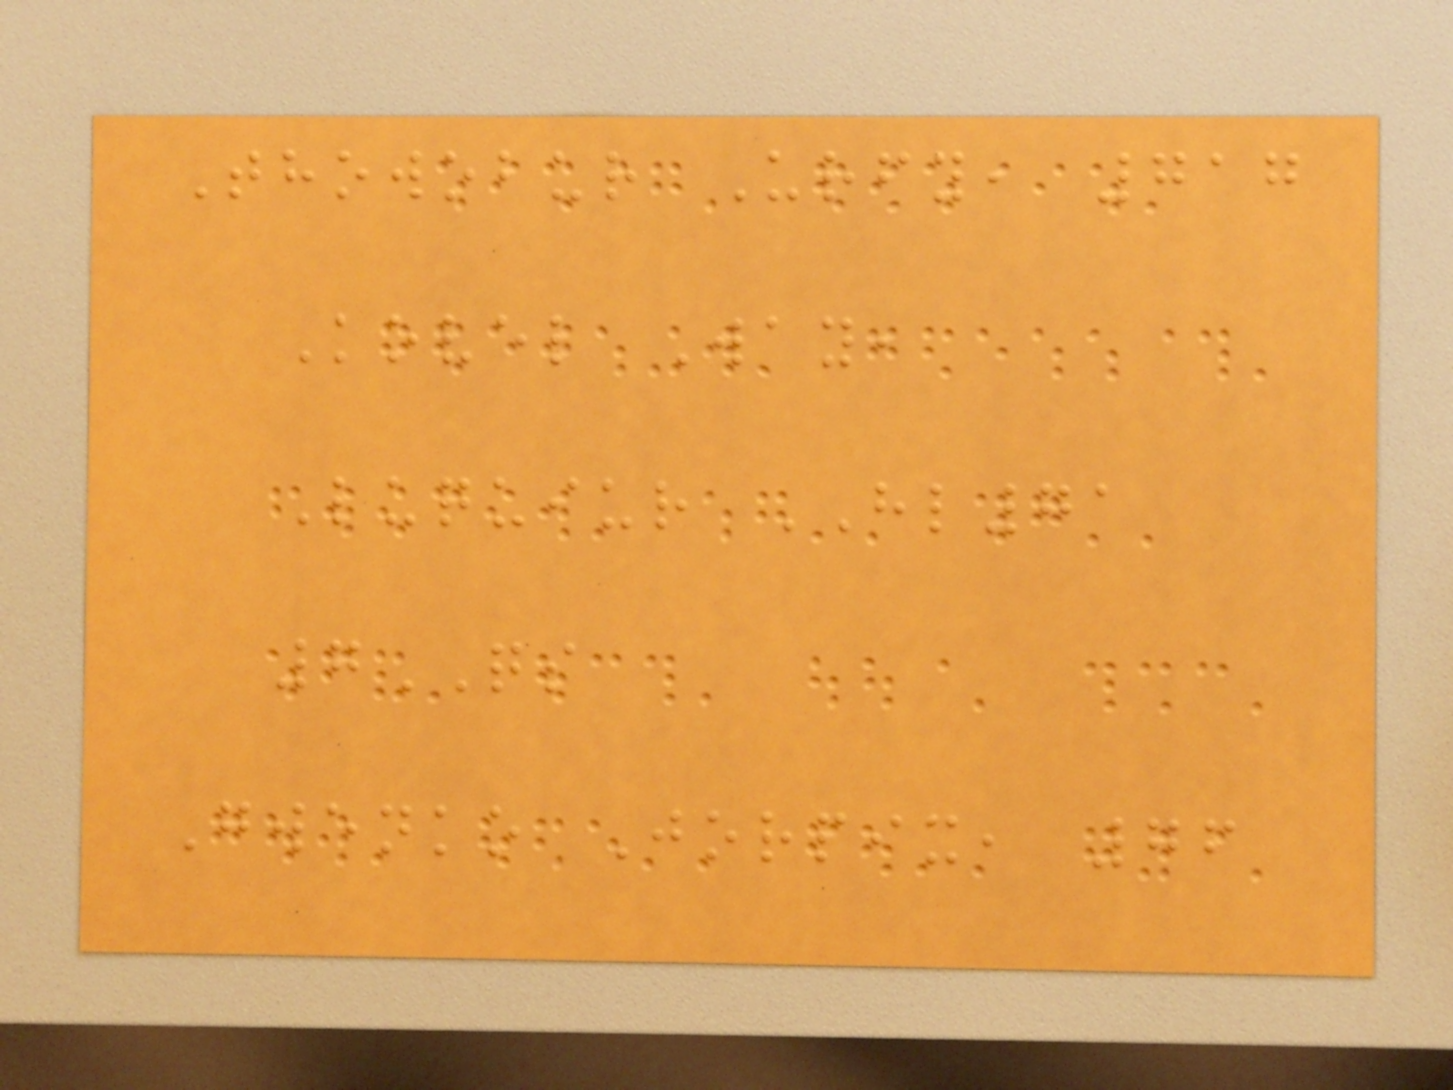Thowobur Urfy, 717
Kovel Way,
Luquiur HL71
7QS
Gwenko Jorpix, 76
